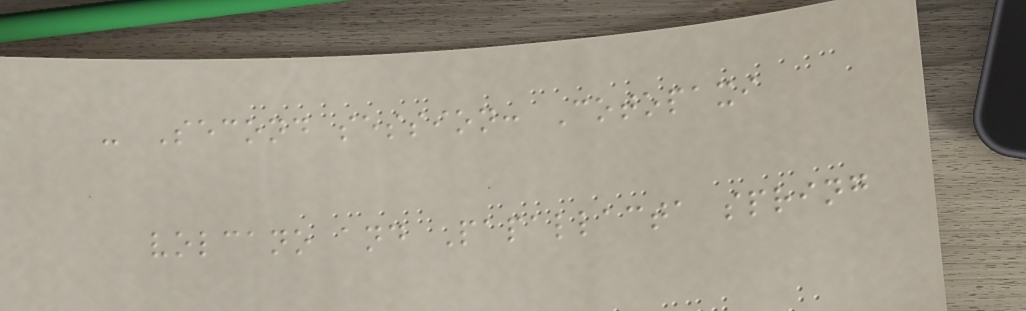- Second session: Cotopaxi
volcano and Papallacta spring
